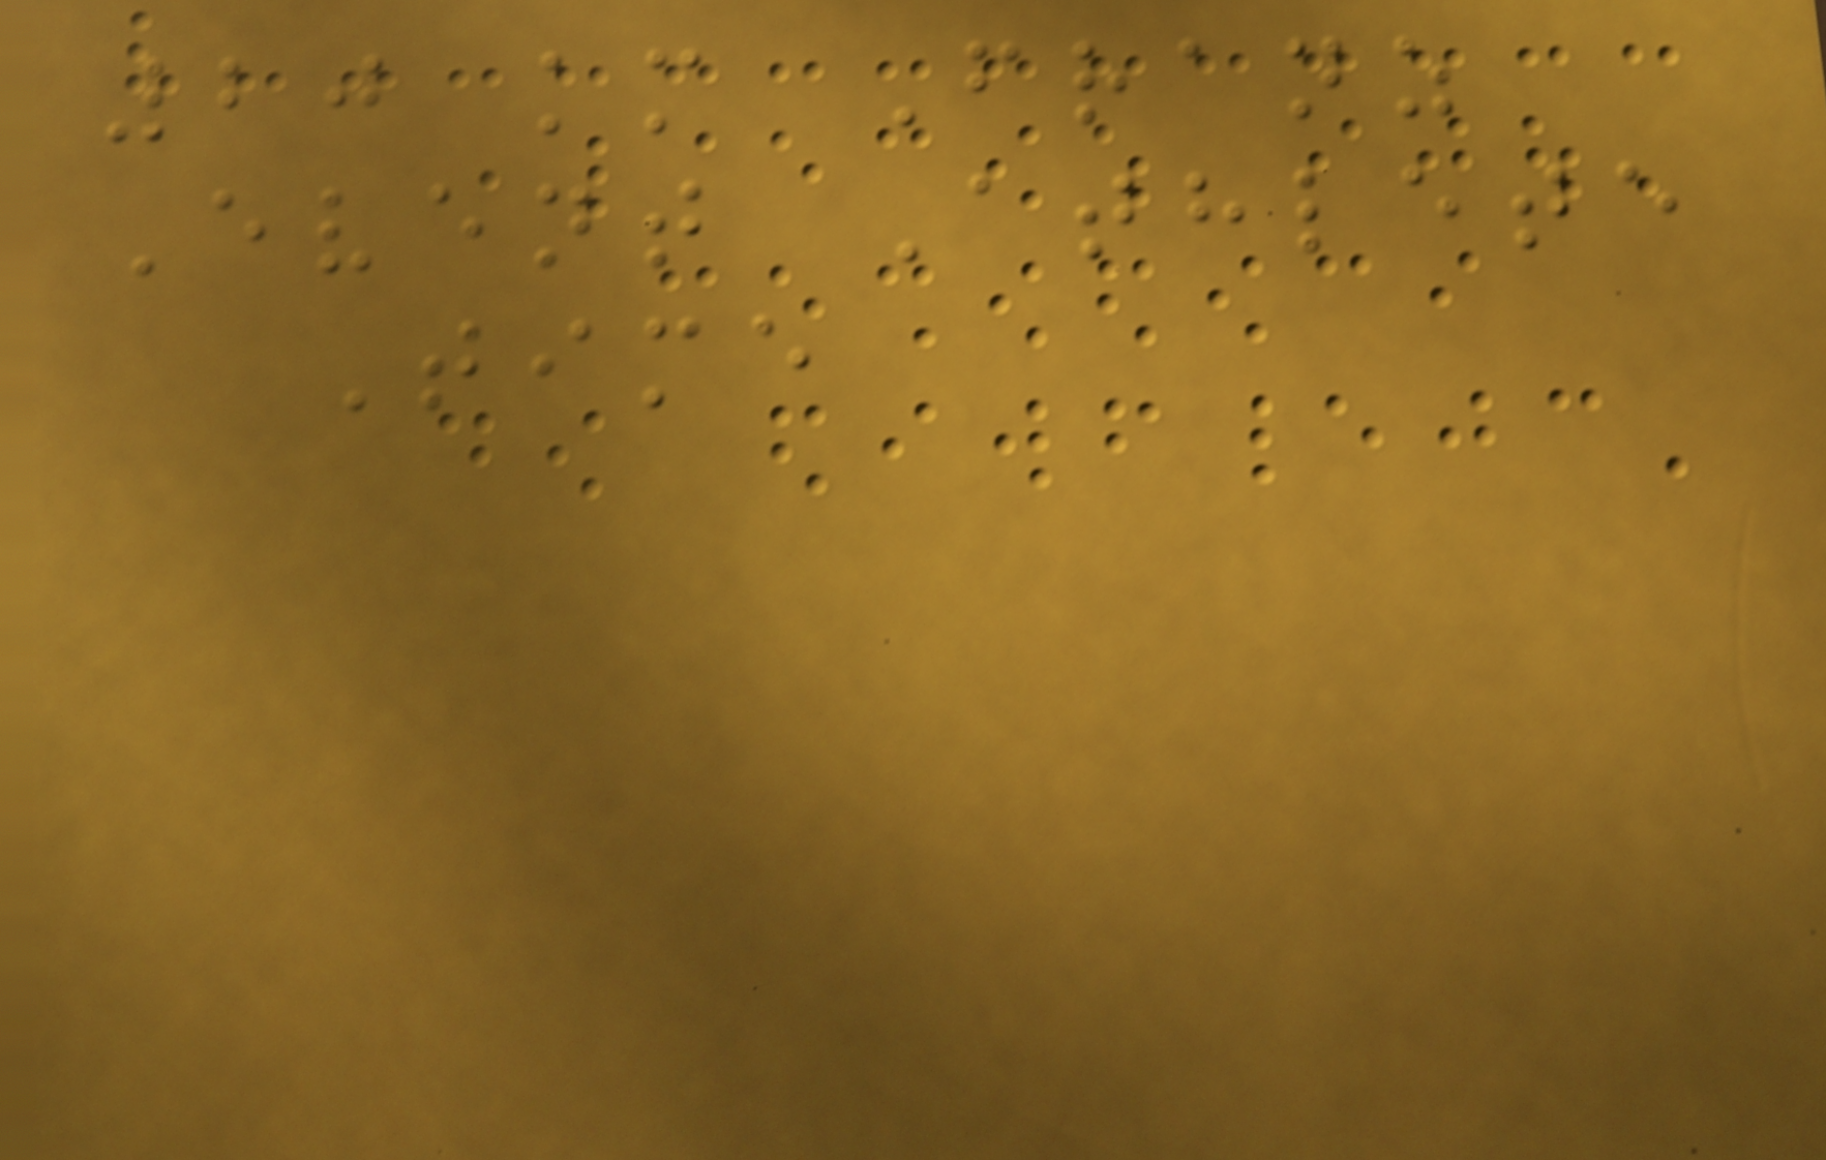20 km Franz
Event Athlete
Time
